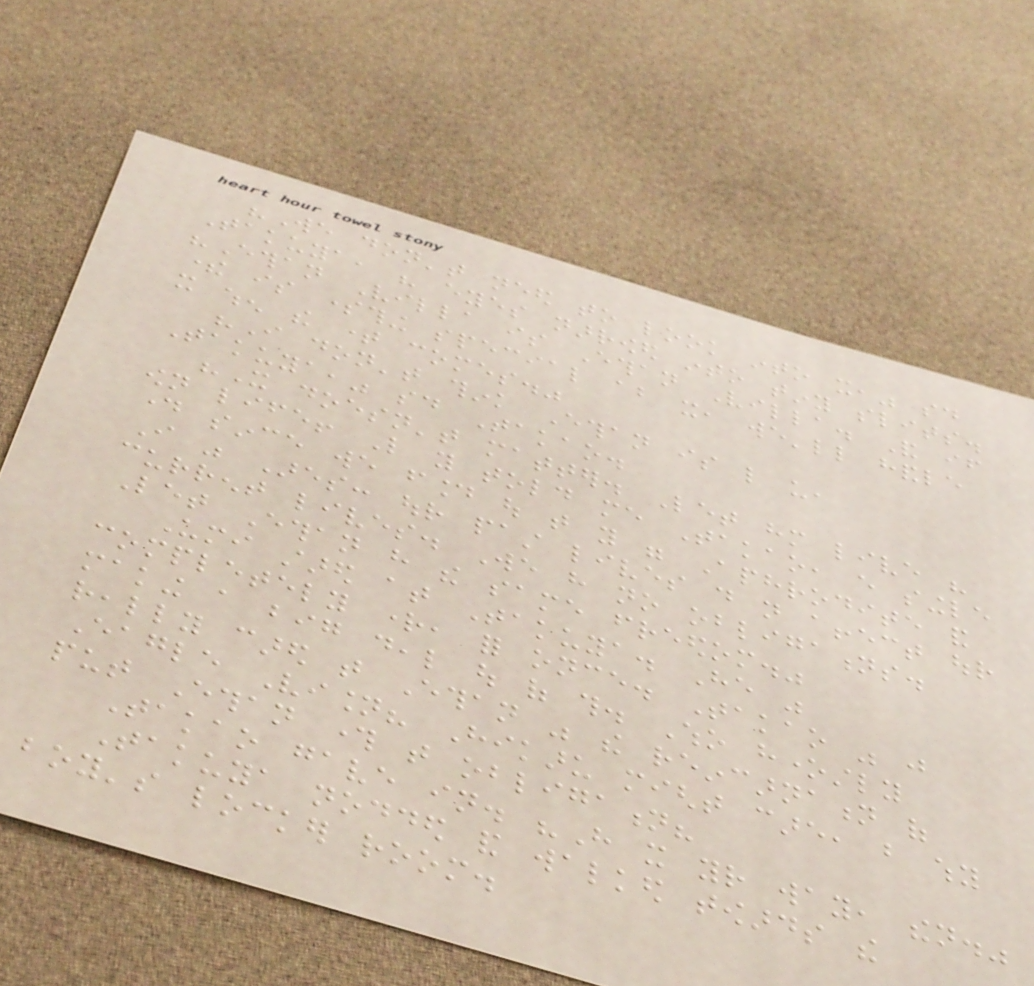"We don't need to look into it," said
Takuya, his eyes narrowed into tiny slits.
"Ethan Villa is Ethan Villa. And if
there is something special about it, we'll handle
it when the time comes."
"I don't think Ethan is like us,
Takuya," said Takao.
"It doesn't matter. Let him live his
own life! Like you told me Takao, every single
day since we found out that you were Aphrodite and
I was Ares: our past lives do not affect our
current lives. We have no obligations.
Let Ethan have the same freedom."
Umi stared at Takuya. He was
completely right, for once. Takao was just
making a big deal out of this. Who honestly
really cared that Ethan was the reincarnation of
Eagle Vision? Hikaru might care, but why
put Ethan through that obligation?
Takao gave in. "Have it your way, then."
Takuya nodded and walked towards the
boy's locker room.
